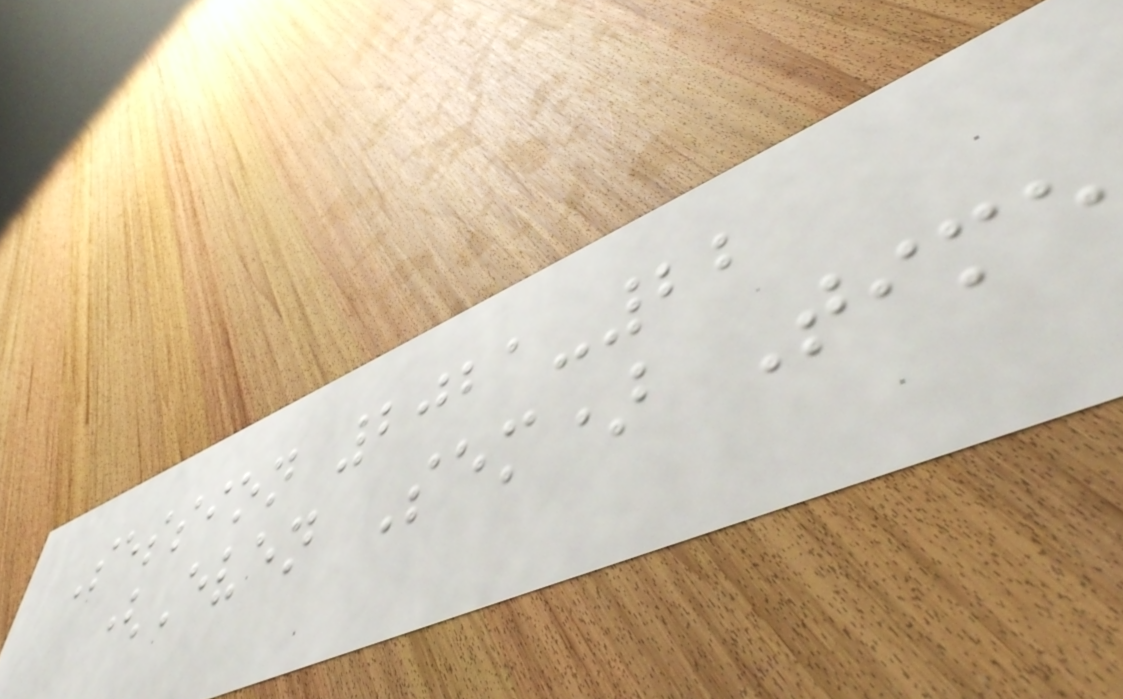Session 2021-22
(Even Sem) Time
